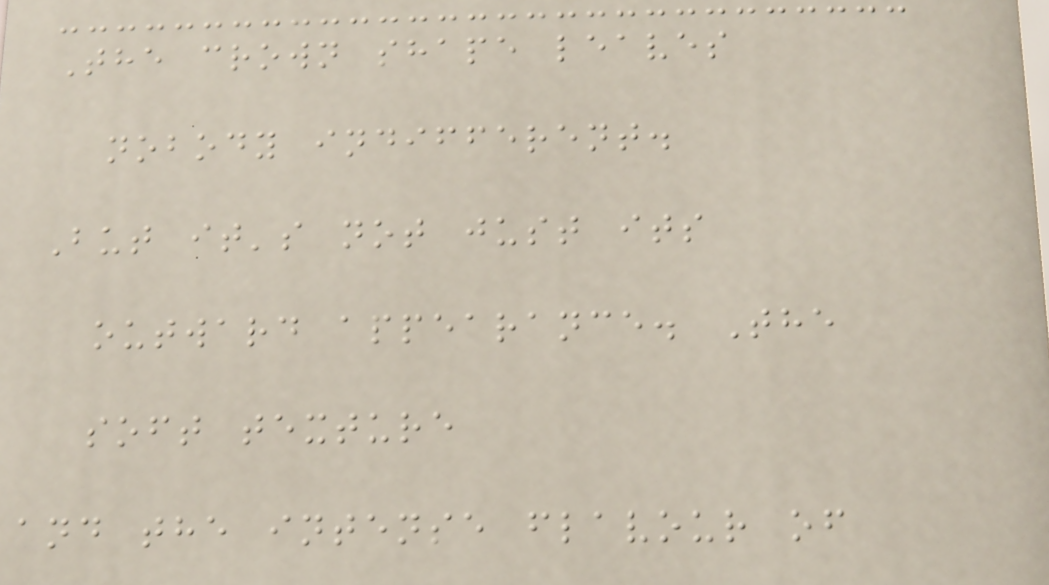The crown shape leaves
nobody indifferent.
But it's not just its
outward appearance. The
soft texture
and the intense flavour of
